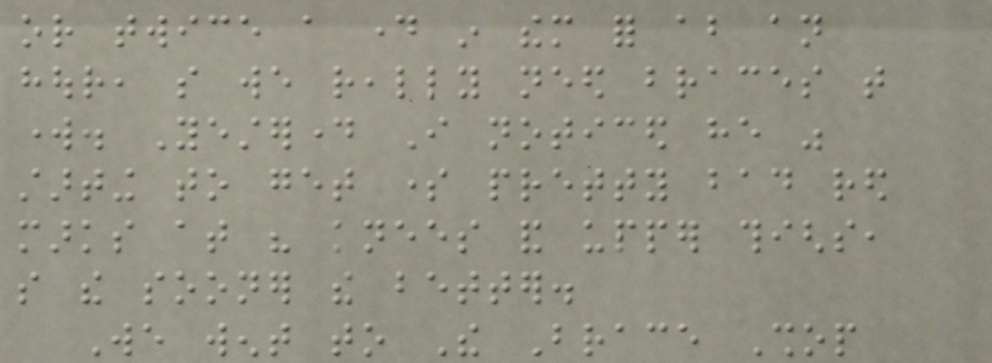or twice a day in them for about an
hour, so we really need braces that
work. Yesterday I noticed he was
starting to get some pretty bad red
marks at his knees and upper thighs,
so the sooner the better.
We went to The Brace Shop
